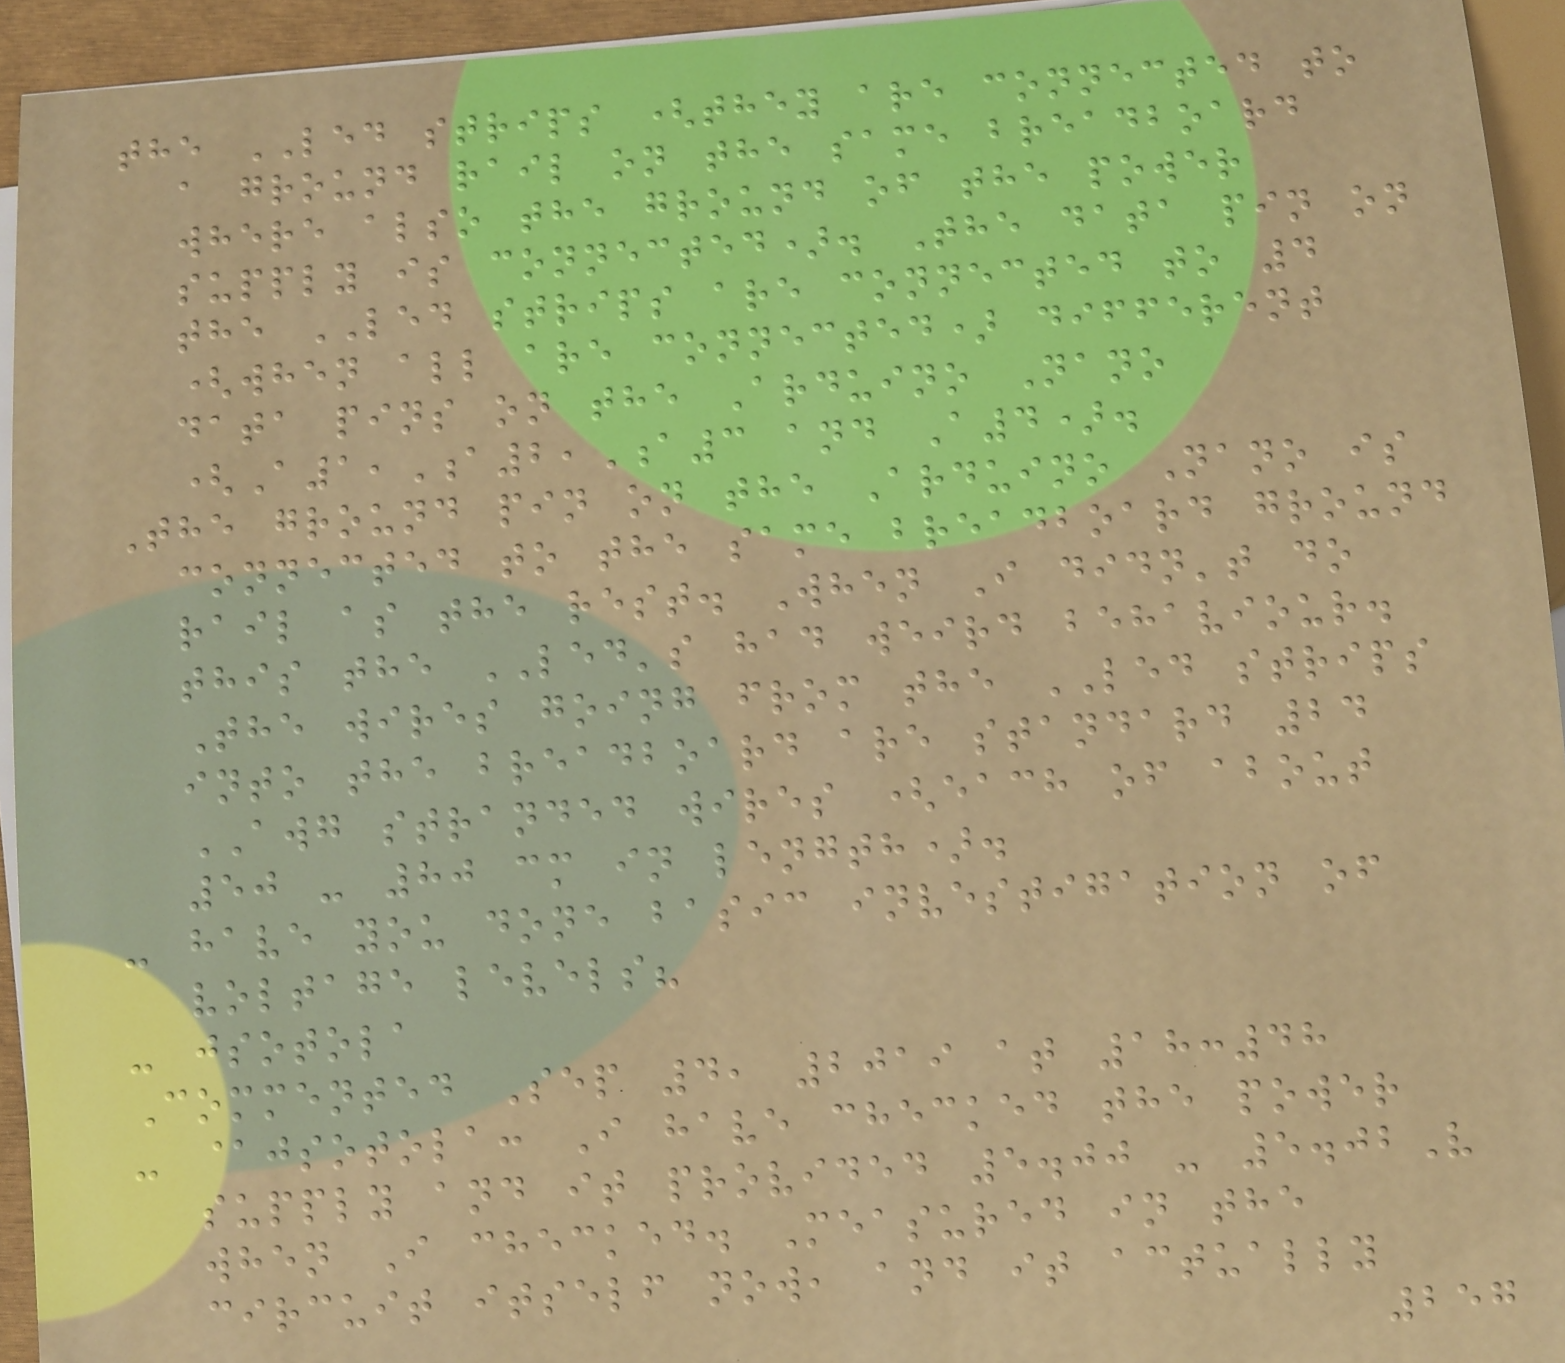the LED strips (they are connected to
a ground rail on the same breadboard
where also the ground of the power
supply is connected). The data pin on
the LED strips are connected to 4
(when all are connected) different
data pins on the Arduino Nano
(A1,A2,A3 and A4).
The ground pin on the Arduino Nano is
connected to the same breadboard ground
rail as the rest. When I didn't do
this the LED's had weird behaviour.
The wires going from the LED strips
into the breadboard are standard 24
AWG stranded wires (each of about
50 - 80 cm in length).
- have you done basic investigation of
voltage levels?
- jsotola
Commented Sep 4, 2019 at 18:48
- @jsotola: I have checked the power
supply and it provided 5.00 - 5.02V
when I checked. Measured in the
circuit itself now, and it actually
257
